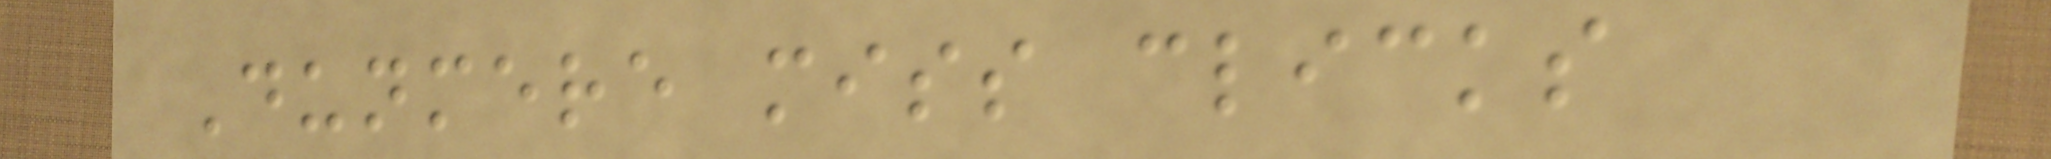Dunmere miss clicks
